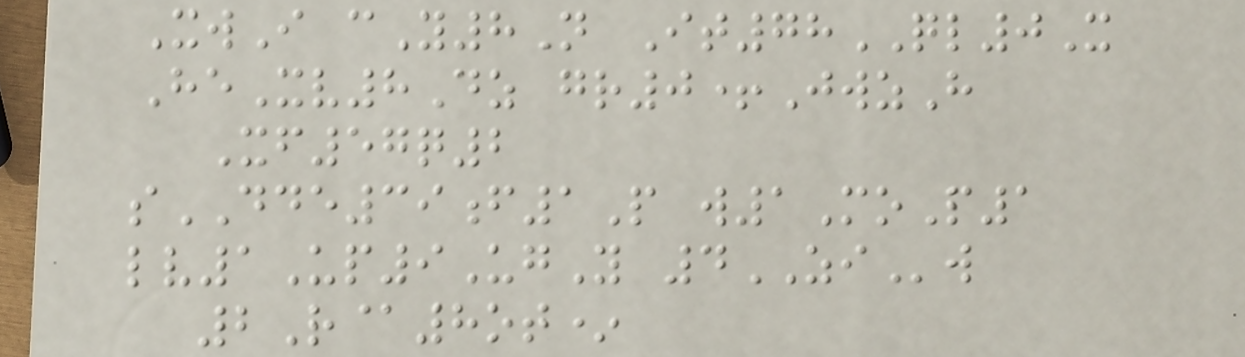XwI cY8N It78QL0X
HeXv8Dz gr0+JwzH
Xf57q2
sDDE39f1P w1MoP1
lv1Up9UgY 4ZIw
2R@8ot*
